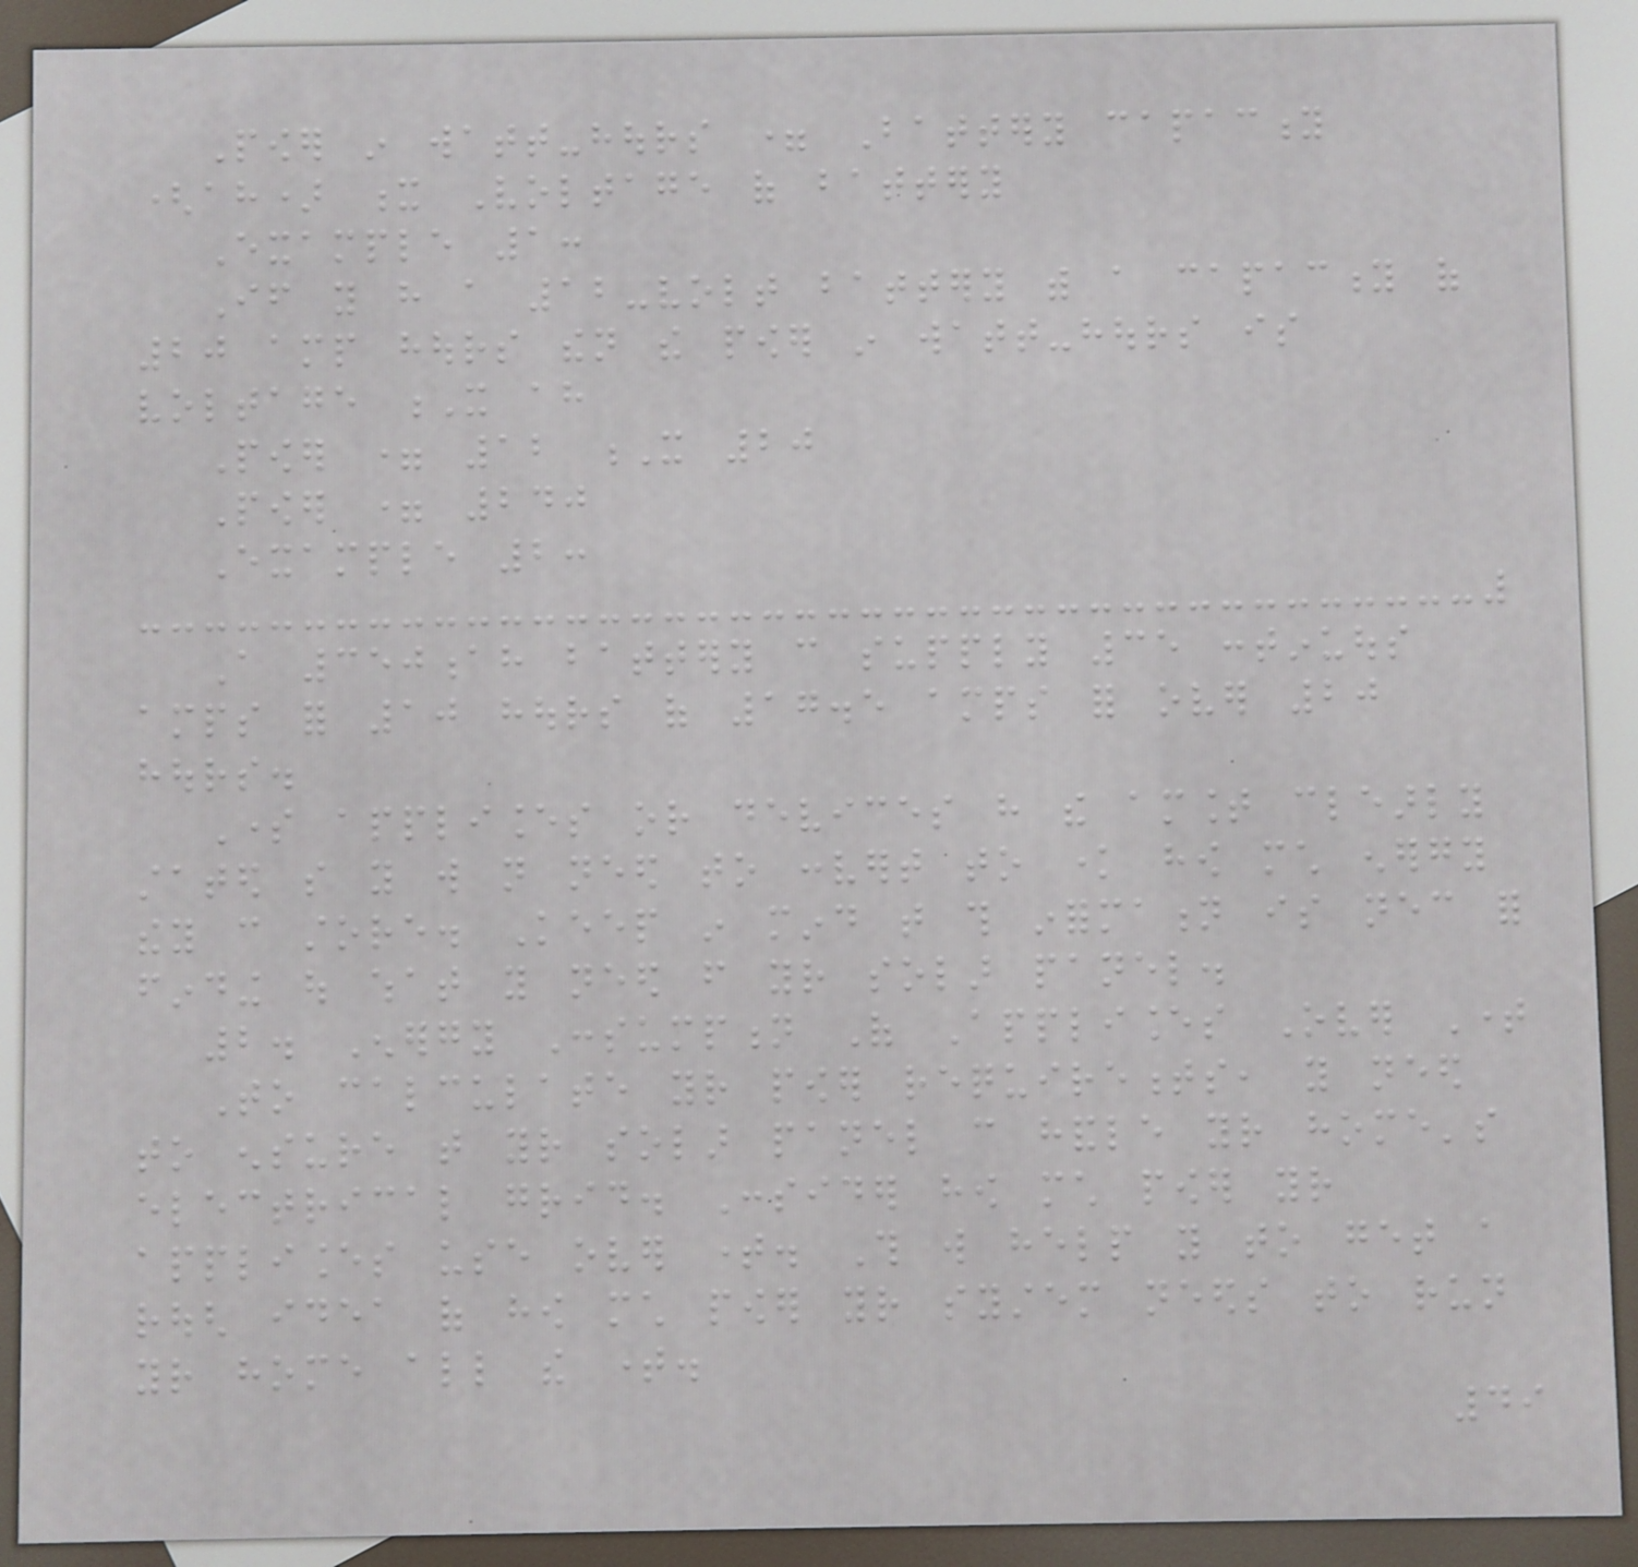Power in watt-hours = Battery capacity
(ah) x Voltage of battery
Example 1:
If you have a 12-volt battery with a capacity of
20 amp hours then the power in watt-hours is
voltage X ah
Power = 12 X 20
Power = 240
Example 2:
A 350ah battery can supply 35 continuous
amps for 10 hours of 17.5 amps for over 20
hours.
Some appliances or devices have the amount clearly
stated so you will not need to convert to know how much energy
they can store. Keep in mind that this information is necessary for
finding out what you need from your solar panel.
2. Energy Consumption Of Appliances Over Time
To calculate your power requirements, you need
to ensure that your solar panel can handle your home's
electrical grid. Consider how much power your
appliances use over time. This will help you to get a
rough idea of how much power your system needs to run
your home all the time.
49
